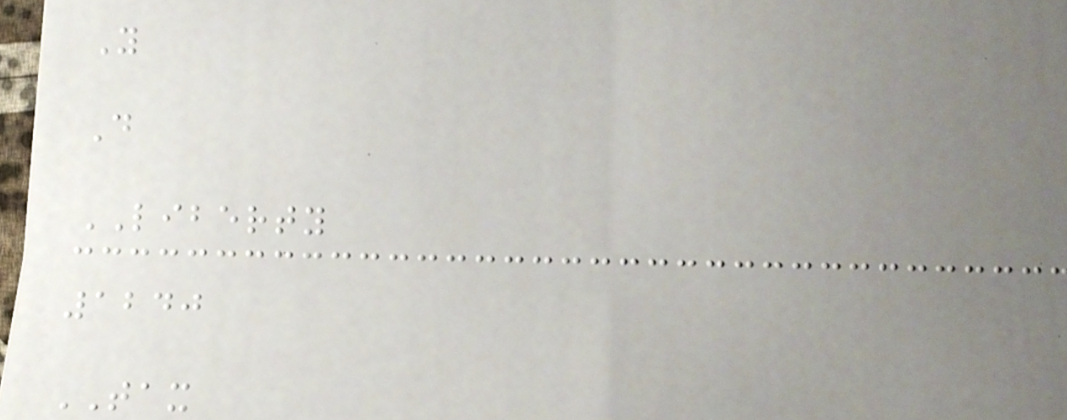Y
D
LIBERTY
1240
TAX
